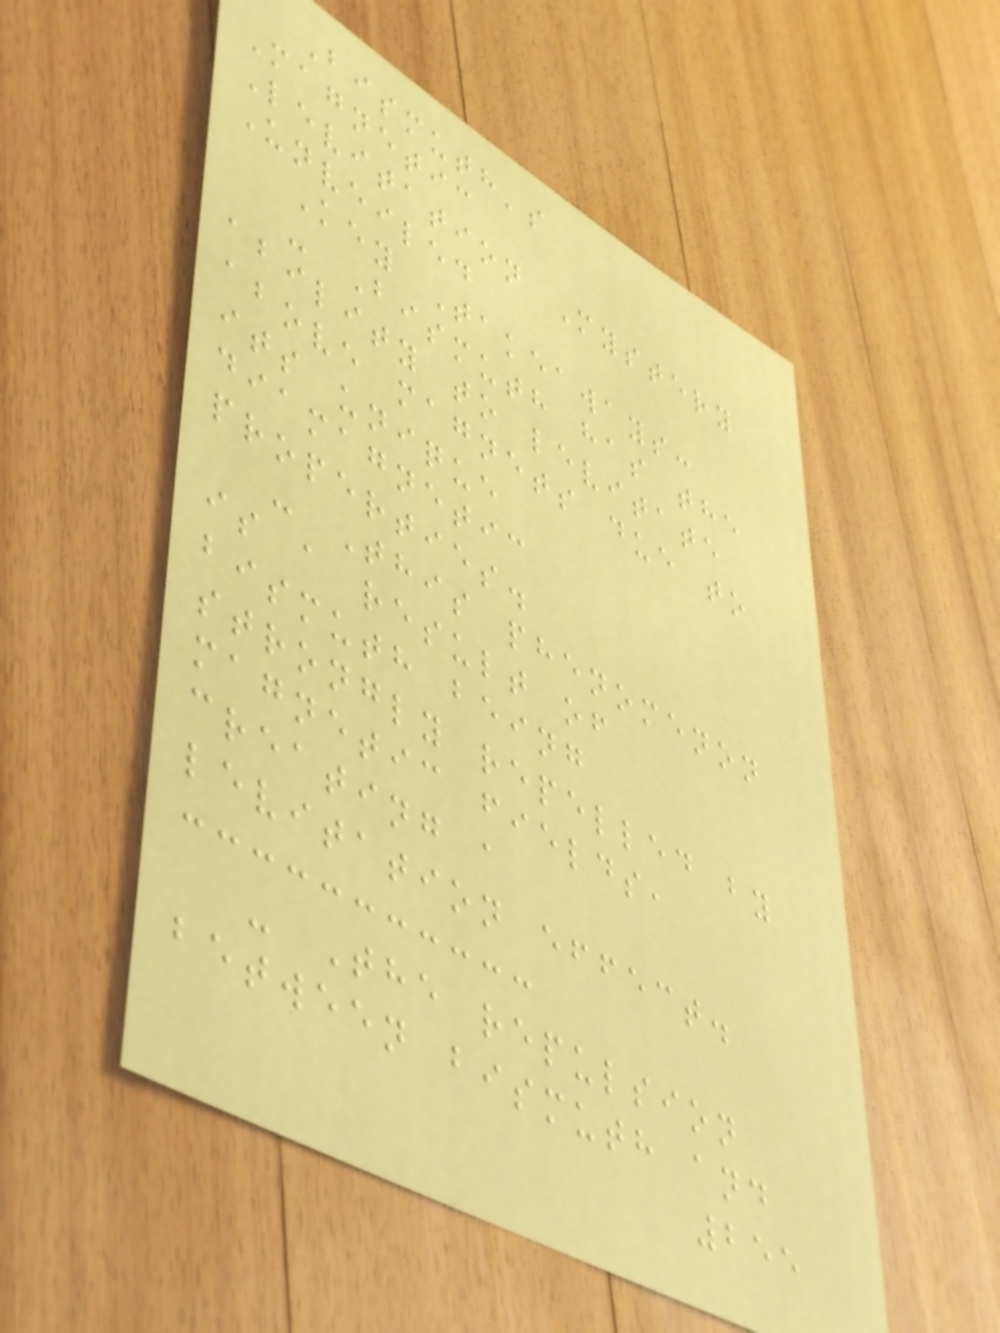Bismuth's
Magnetic
Levitation Mystery
Unveiled
Key Takeaways:
- Bismuth has the
ability to levitate
above magnets due to
its unique
diamagnetic
properties.
- This phenomenon
is a result of
bismuth being
strongly repelled by
magnetic fields,
creating a
levitation effect.
- The repulsion
between bismuth and
255
